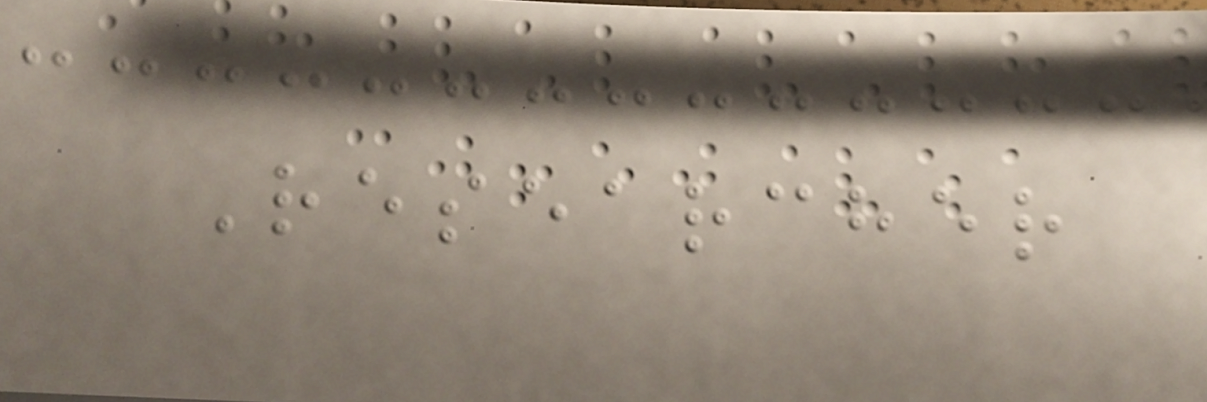Researcher
